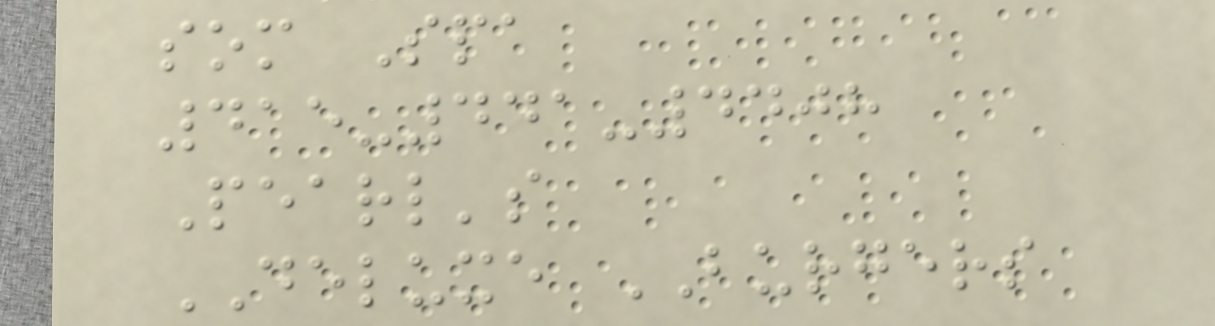som Spa
415-441-4408
Pearl's
DELUXE BURGERS
